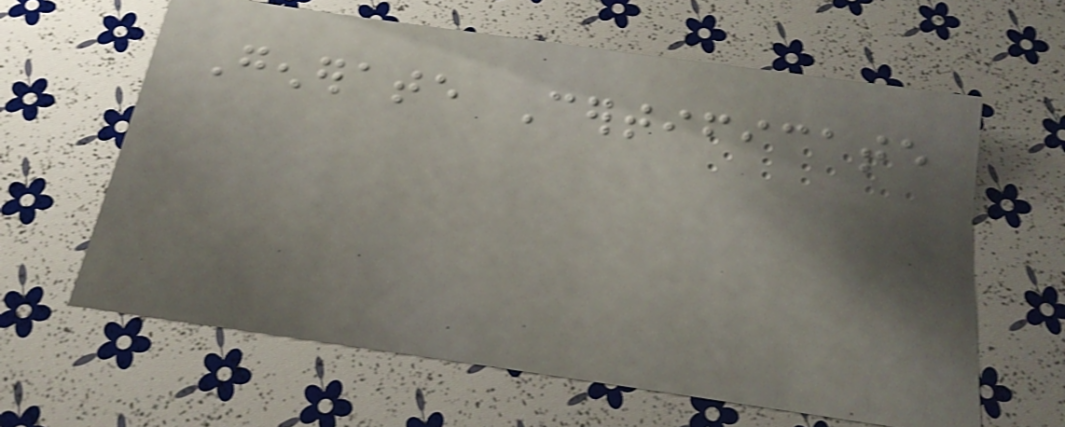Generate Certificate
